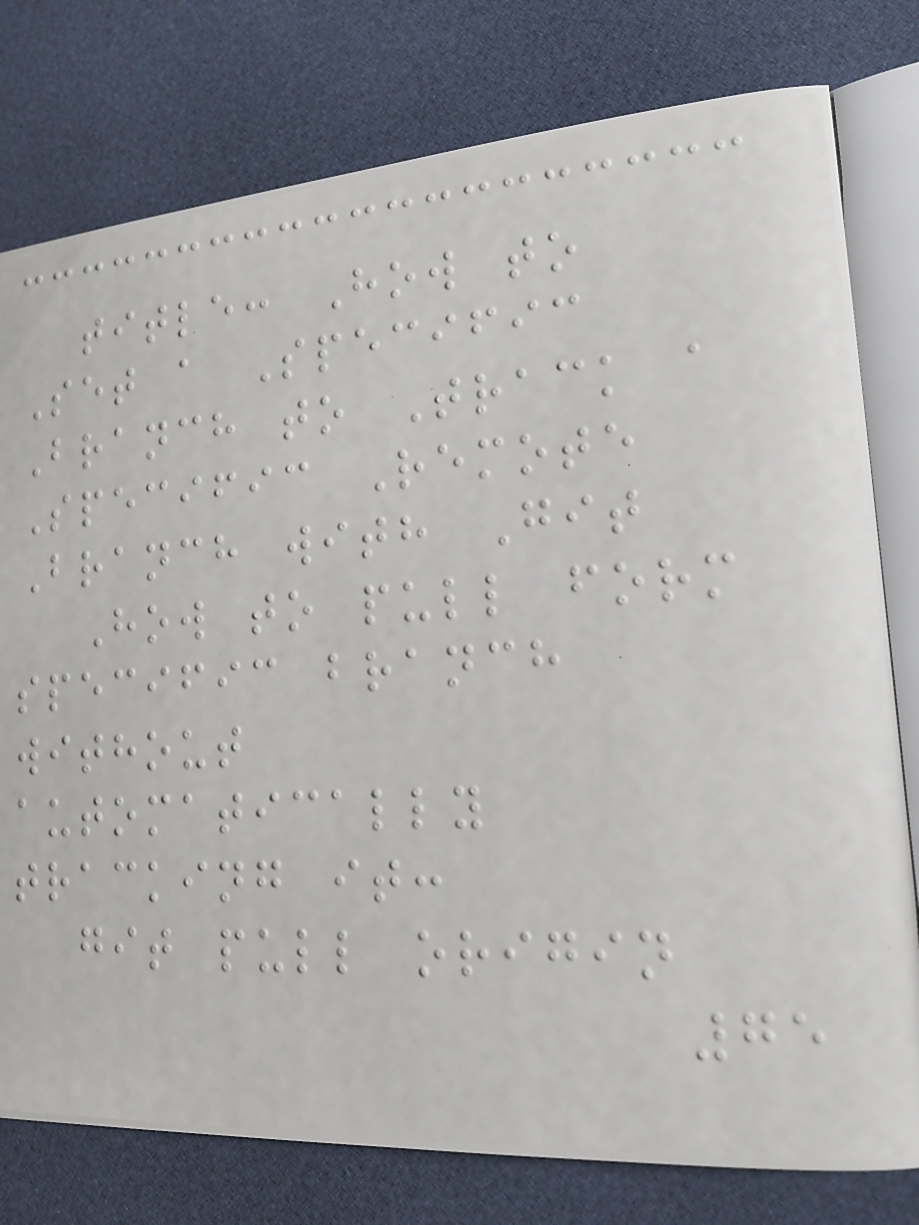title: How to
Set a Specific
Branch to Track a
Specific Remote
Branch with Git
How to pull form
specific branch
without
automatically
tracking it:
git pull origin
75
